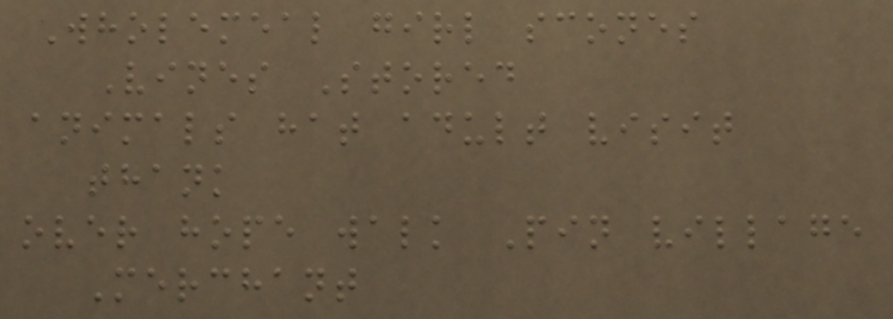Wholemeal girl scones
Vines Stored
animals hat adult visit
thank
over hope walk Pin village
Merchant
